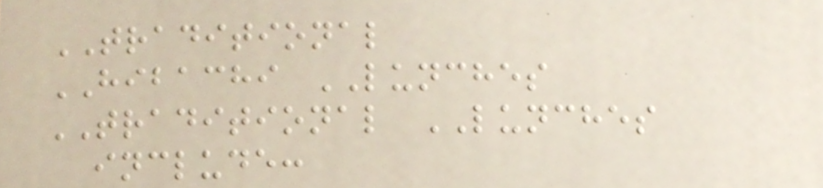TRADITIONAL
HIBACHI LUNCHES
TRADITIONAL LUNCHES
include:
